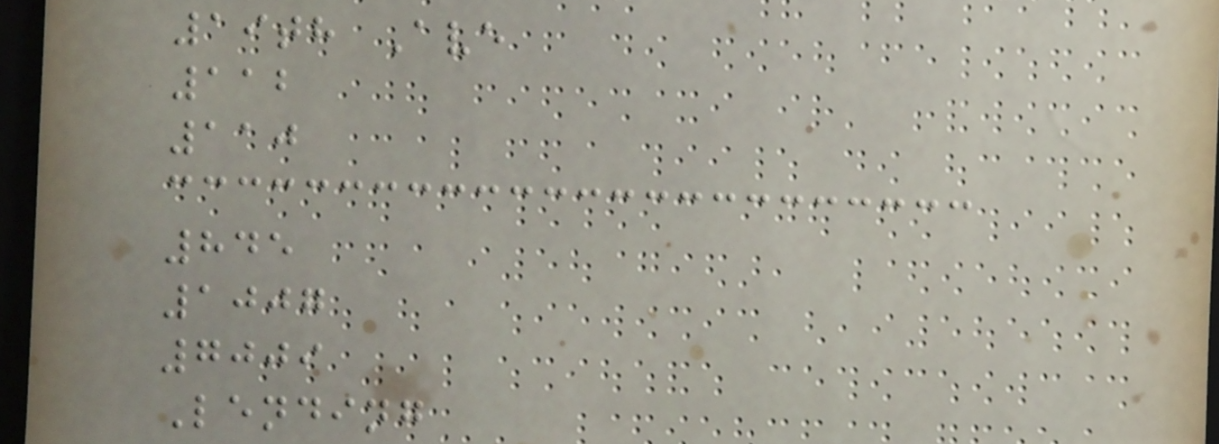19th Ave
112
110
845
1007
7009
Lending
